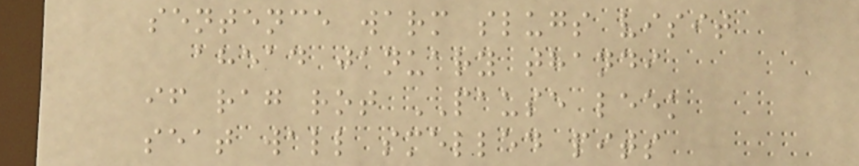sentence warm slugs visit
ahead january thandi
if rag rot PAUSE leek
seat wall smelled pits
